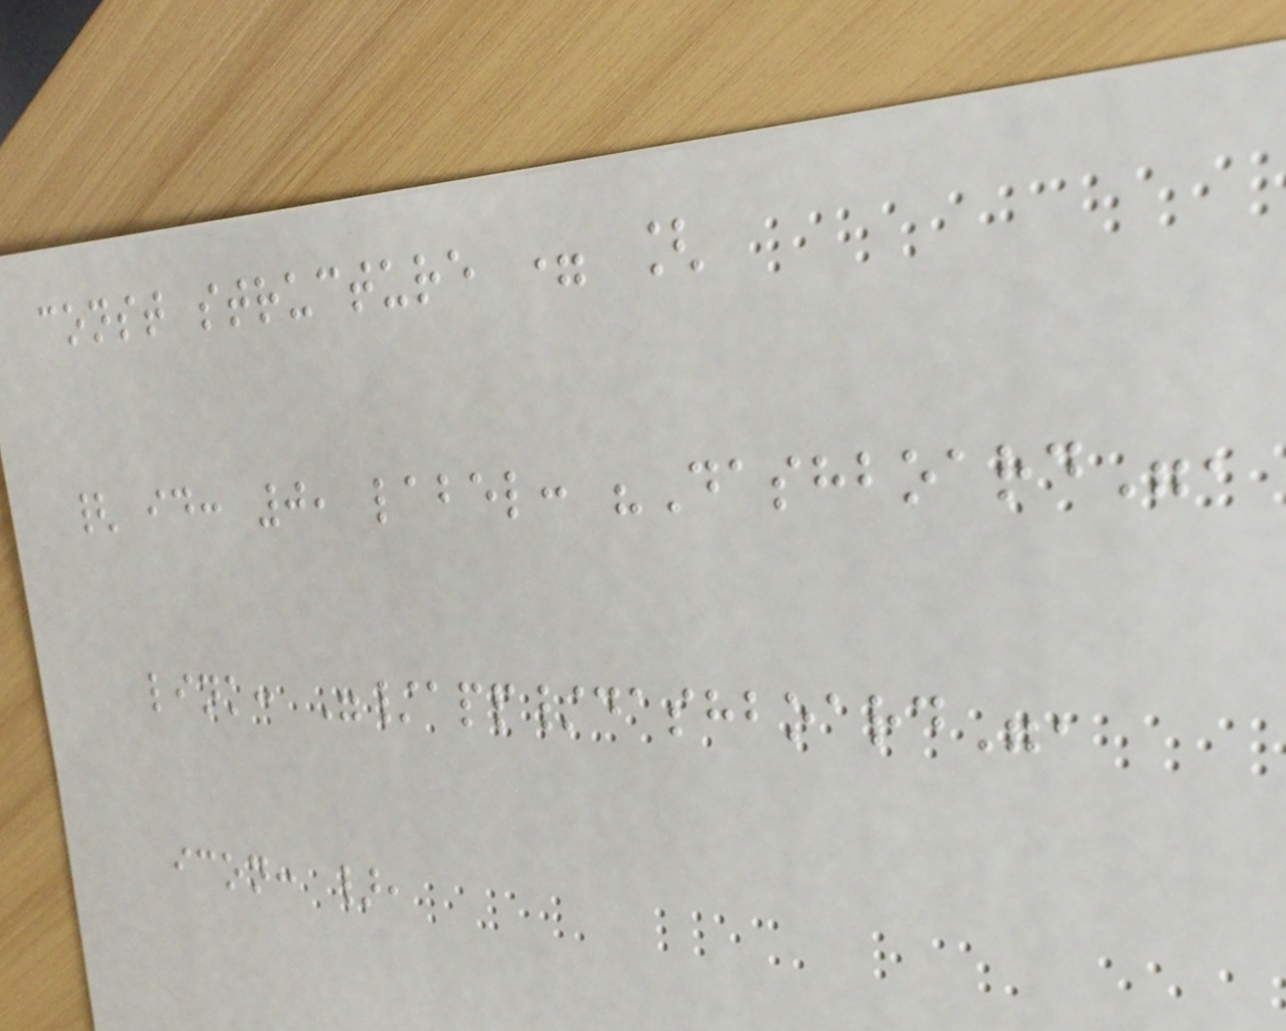const structure = [
{ id: 0, label: "Dashboard",
link: "/app/dashboard",
icon: },
